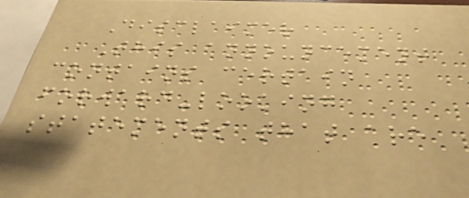Disclaimer
This announcement
contains certain
forward-looking
statements that are
